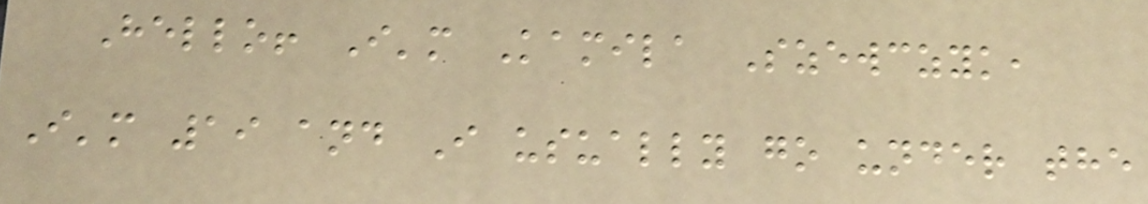Hello! I'm Kamila Szewczyk,
I'm 19 and I usually go under the
